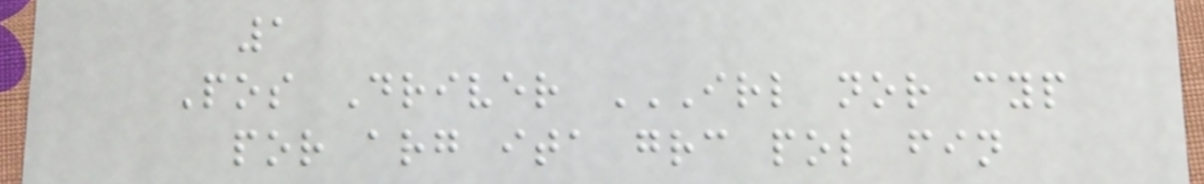1
Pos Driver IRL NOR CYP
POR ARG ITA GRC POL FIN
